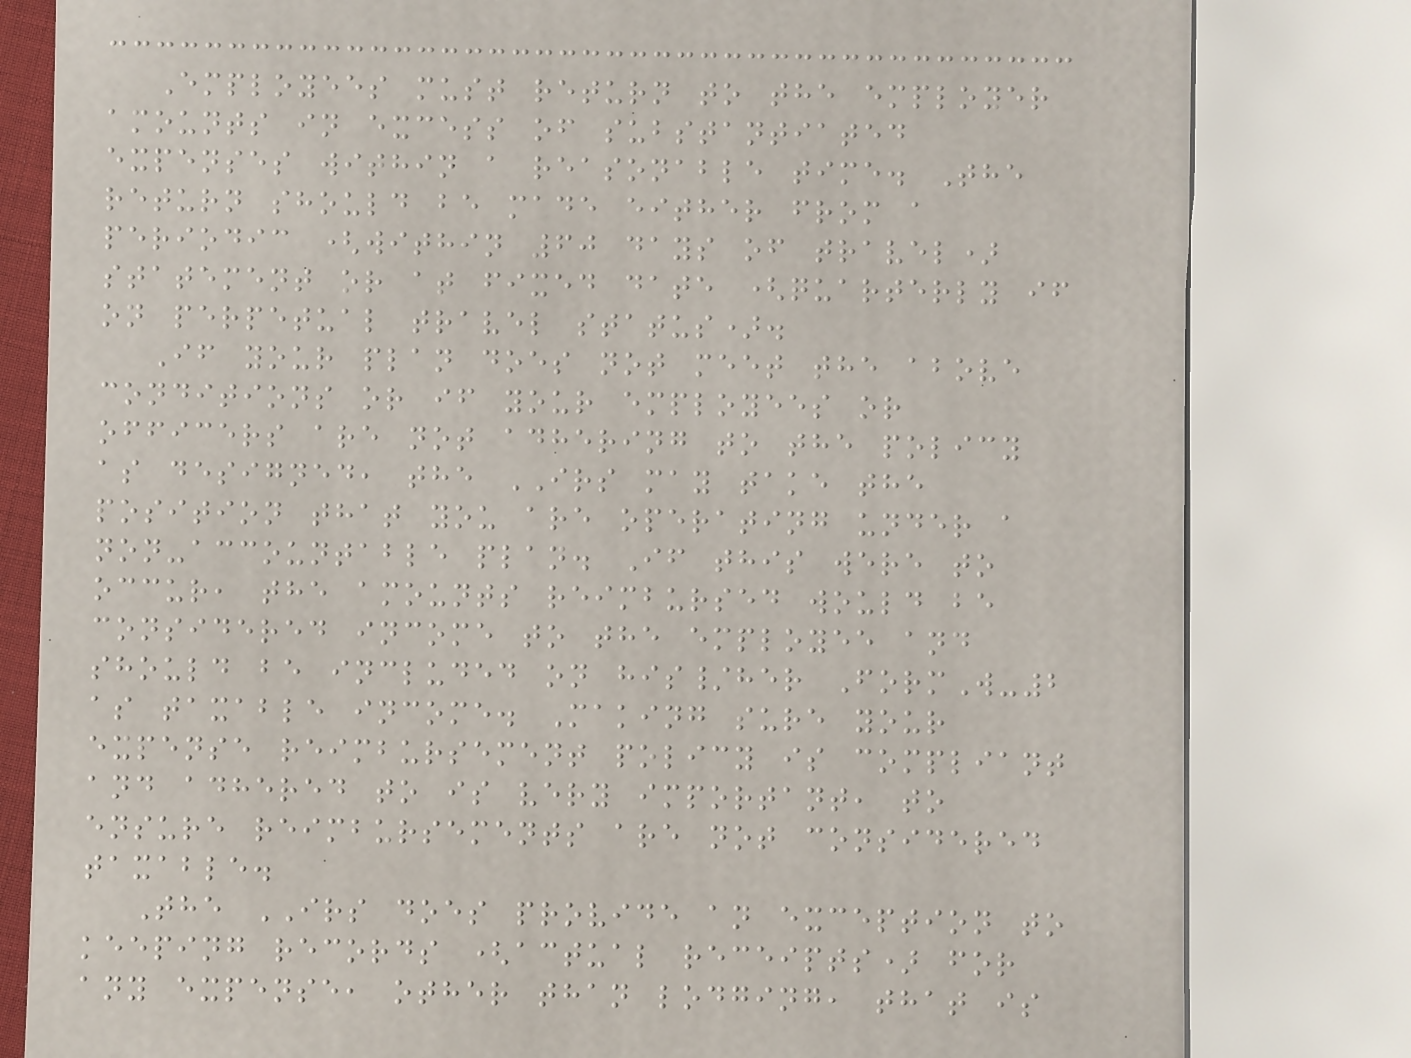Employees must return to the employer
amounts in excess of substantiated
expenses within a reasonable time. The
return should be made either from a
periodic (within 60 days of travel)
statement or at fixed date (quarterly if
on perpetual travel status).
If your plan does not meet the above
conditions or if your employees or
officers are not adhering to the policy
as designed, the IRS may take the
position that you are operating under a
non-accountable plan. If this were to
occur, the amounts reimbursed would be
considered income to the employee and
should be included on his/her FormW-2
as taxable income. Making sure your
expense reimbursement policy is compliant
and adhered to is very important, to
ensure reimbursements are not considered
taxable.
The IRS does provide an exception to
keeping records (actual receipts) for
any expense, other than lodging, that is
